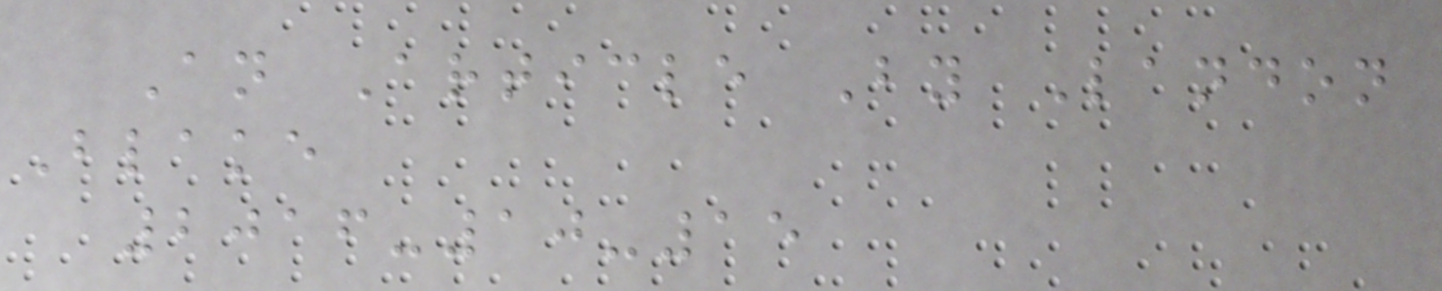An Article By Landon
Blake
2016-10-15
